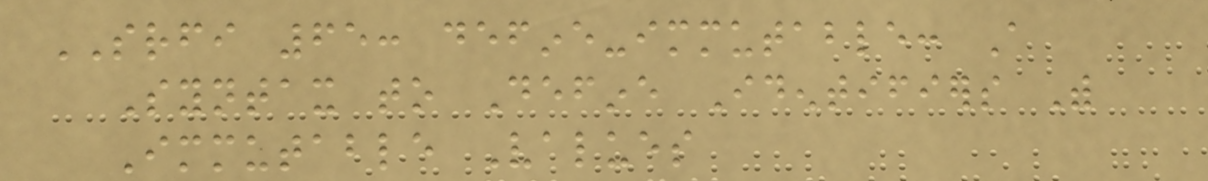SRFI 65: define-immutable: A
Syntax to Define Identifiers With
Immutable Values
